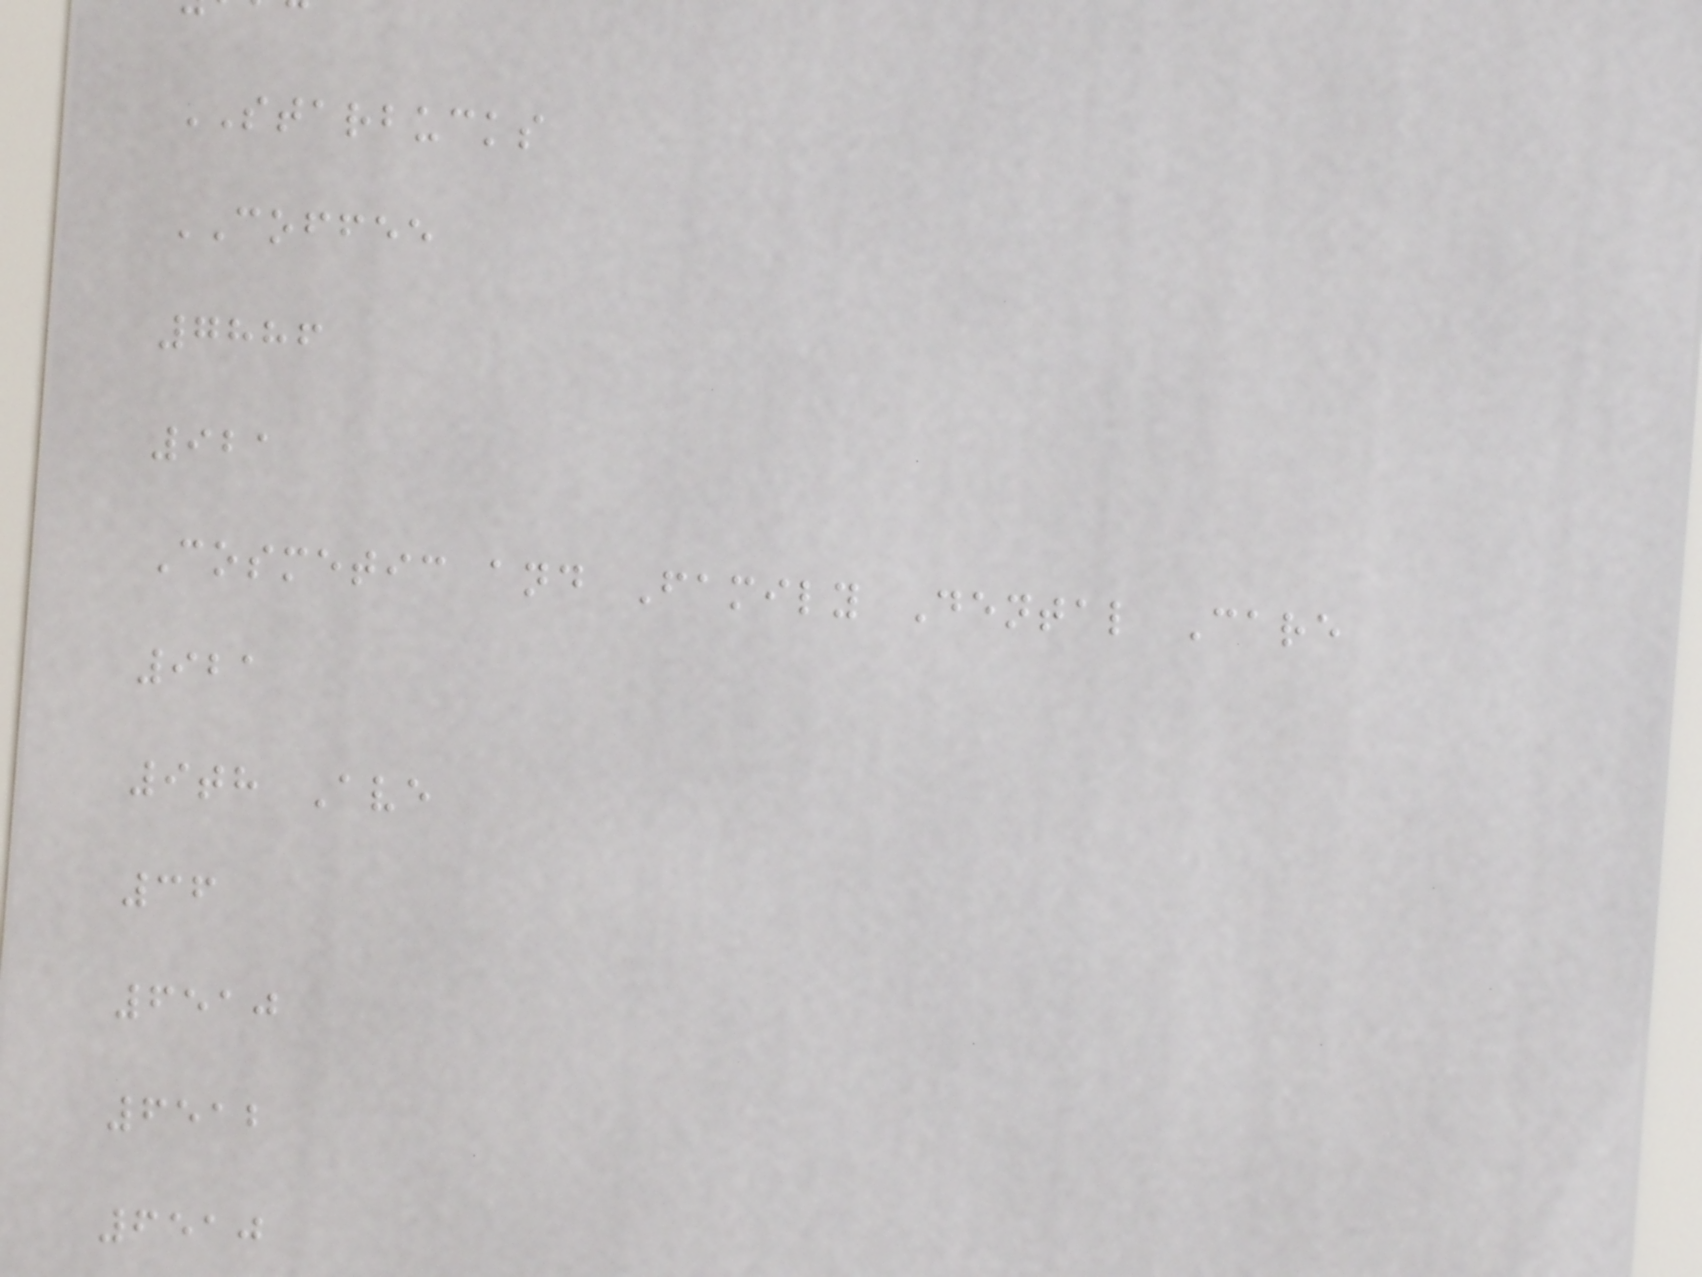STARBUCKS
COFFEE
7886
921
Cosmetic and Family Dental Care
921
9th Ave
36
6510
6512
6510
